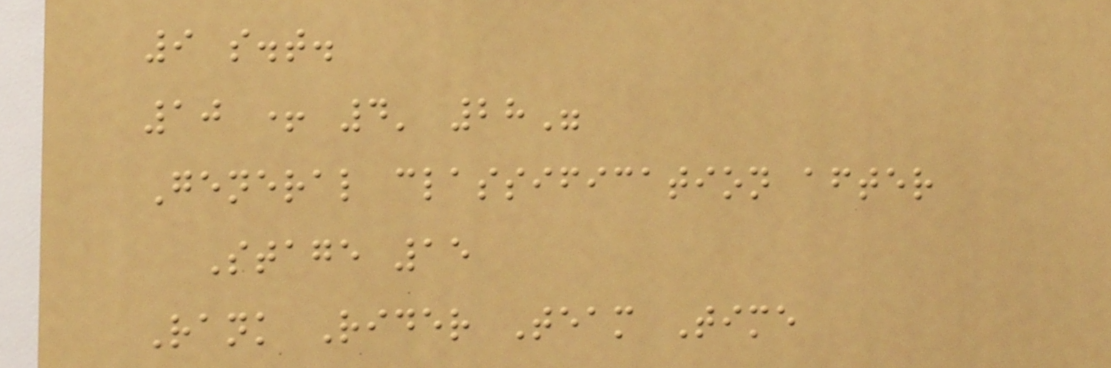9 s.t.
10 + 4' 28"
General classification after
Stage 15
Rank Rider Team Time
